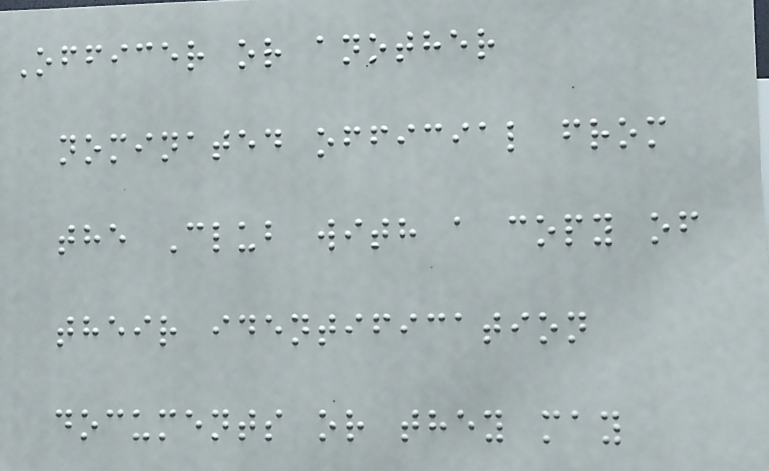Officer or another
nominated official from
the Club with a copy of
their identification
documents or they may
